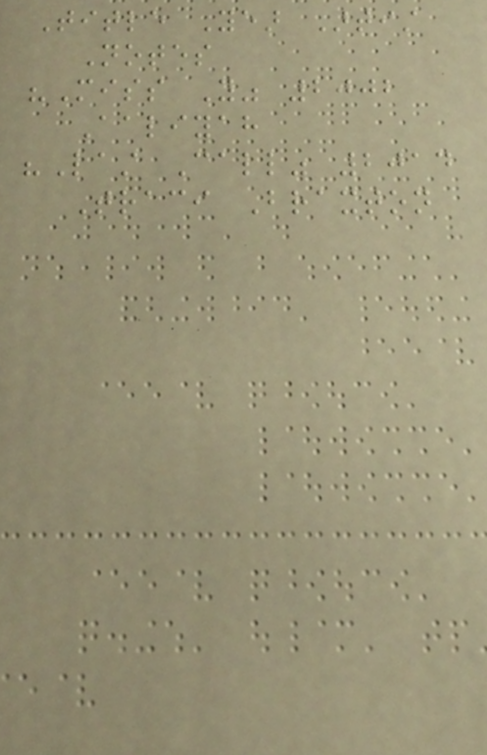Title Year Artist
Notes
"Miss You" 2002
Aaliyah
"Last Call" 2014
Traci Braxton
